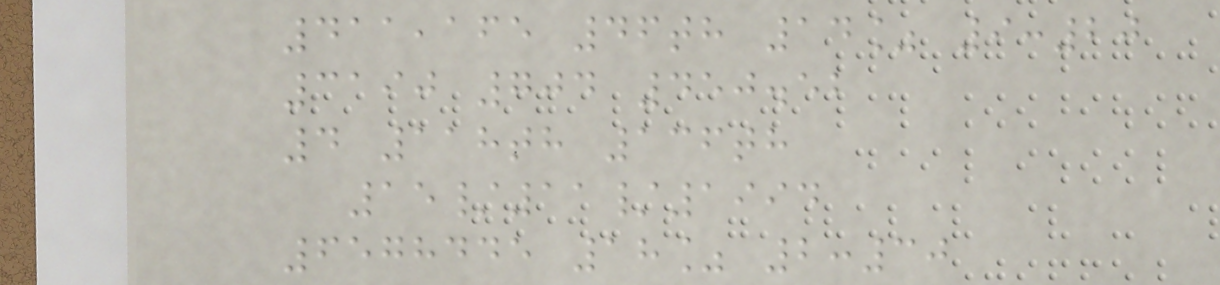411,165 46th 14% 9:20
3190 704 450.52
4 118th 136th
15/11/1994
6578445 18% 2:30
